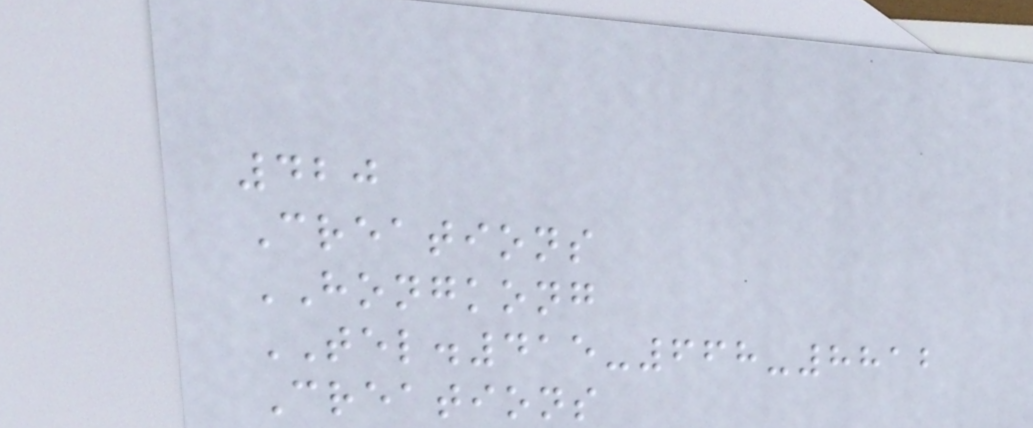420
Creations
HONGKONG
TEL.415-668-8812
Creations
